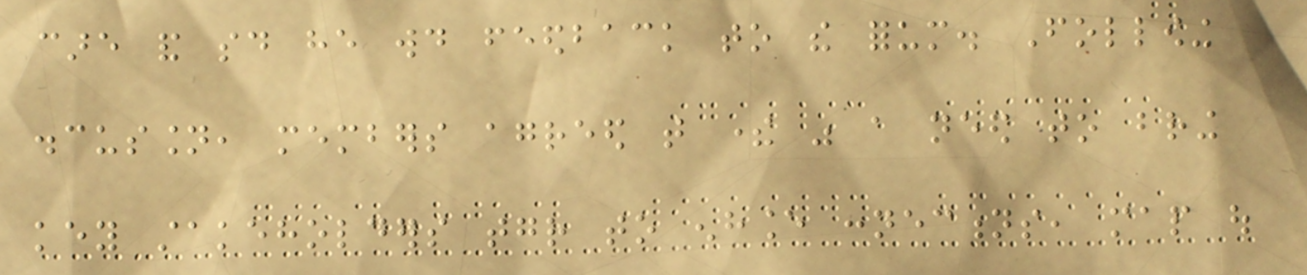care and said he would feedback to the forum. Following
discussion, members agreed that there was a need to bring
key stakeholders together to enhance connections, map out
